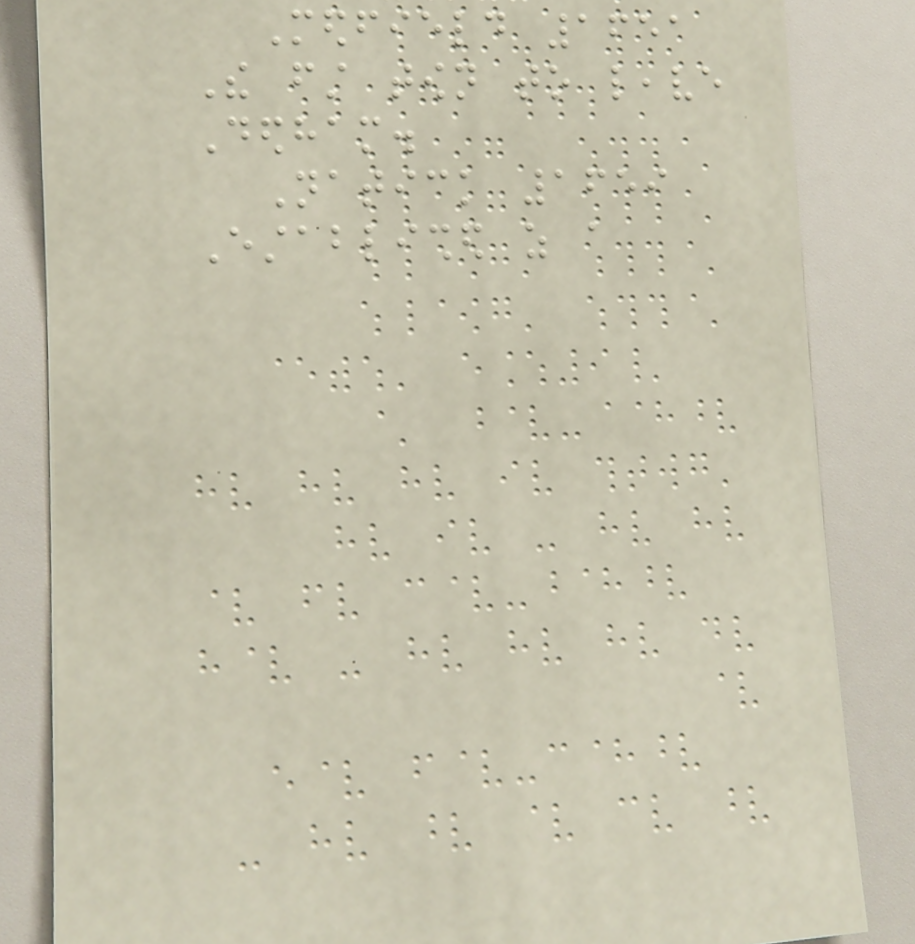Medfield 1651
The first town to leave
Dedham.
Natick 1659
Established as a
